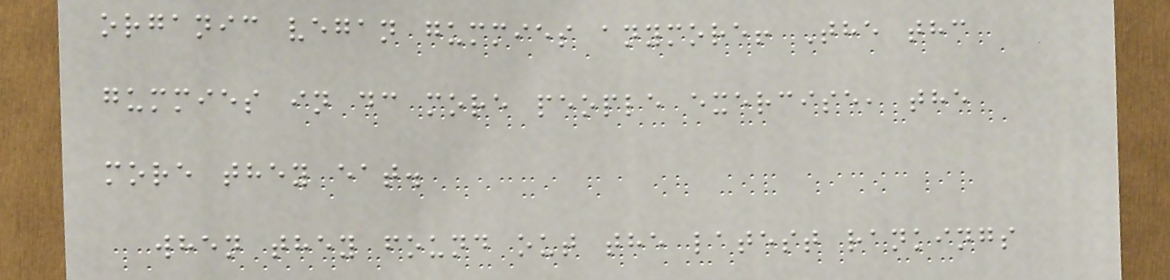organic vegan gummies anymore! The thc
gummies in dc more people exercise, the
more they eat.
when they found out the latest rankings
